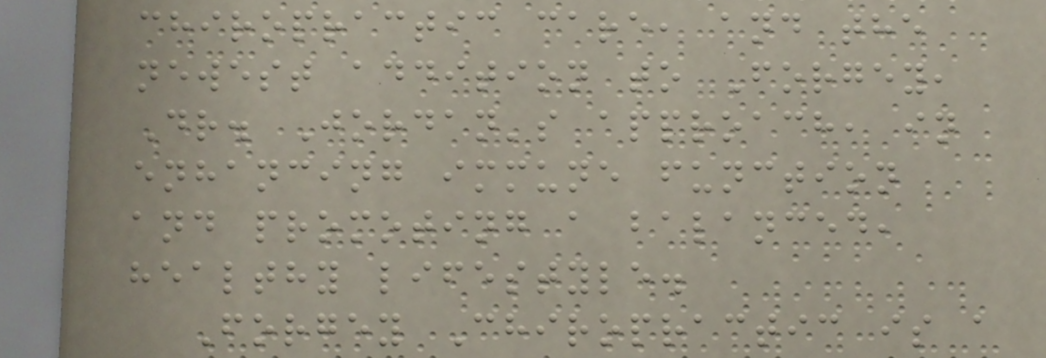chiropractic care, and the
newest addition to Forgey,
Dr. Jordan's approach, in
enhancing immune function
and promoting a balanced,
healthy lifestyle.
Forgey Chiropractic is a
